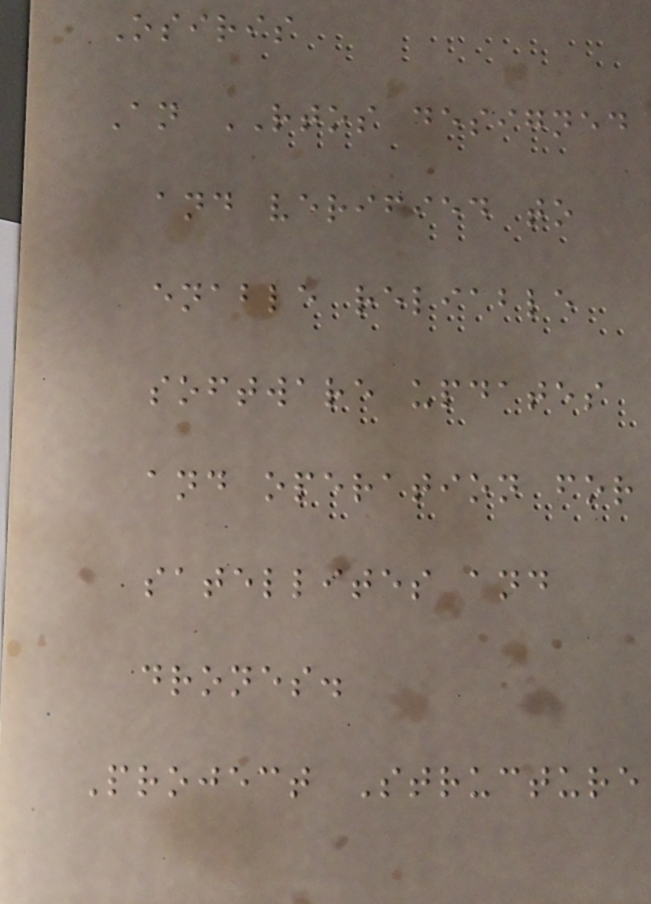Osiris
An RTOS designed
and verified to
enable reliable
software updates
and operation for
satellites and
drones.
Project Structure
